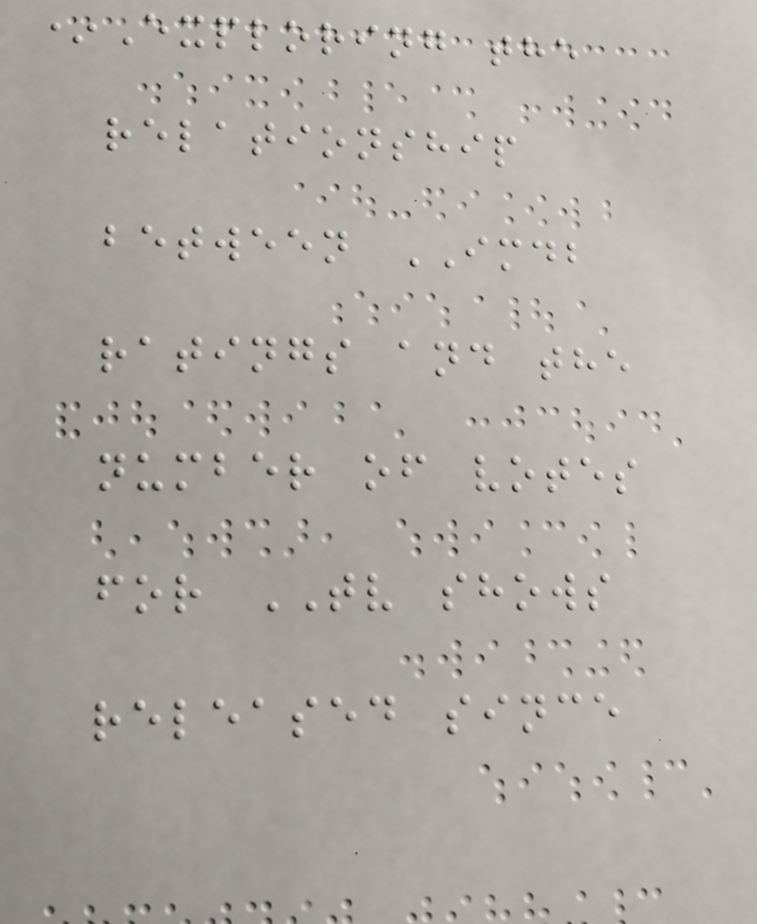*Exploring the
relationship
between IMDB
ratings and the
number of votes
for TV shows
released since
